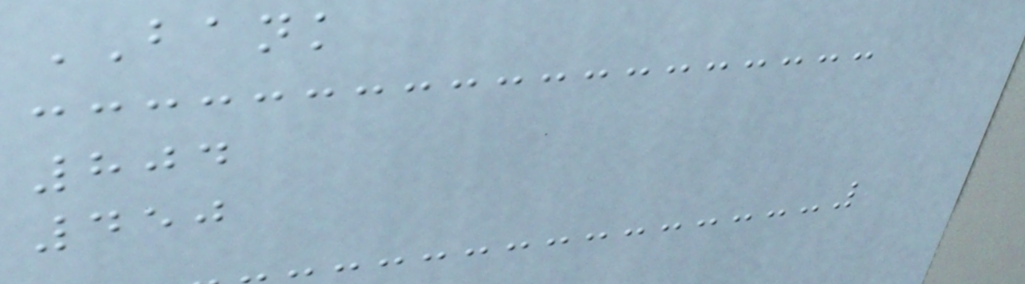BANK
804
450
